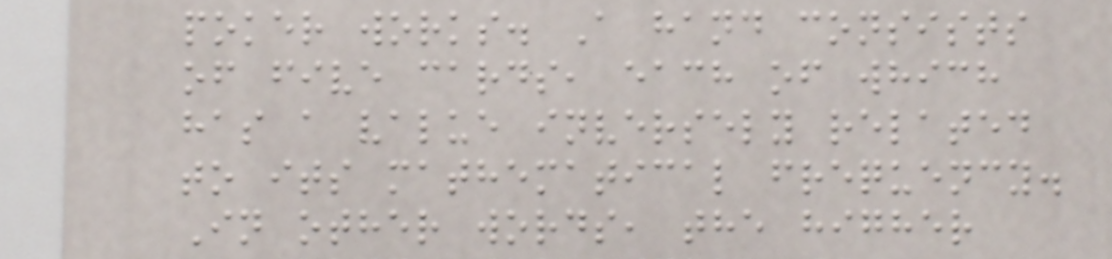poker works. A hand consists
of five cards, each of which
has a value inversely related
to its mathematical frequency.
In other words, the higher
